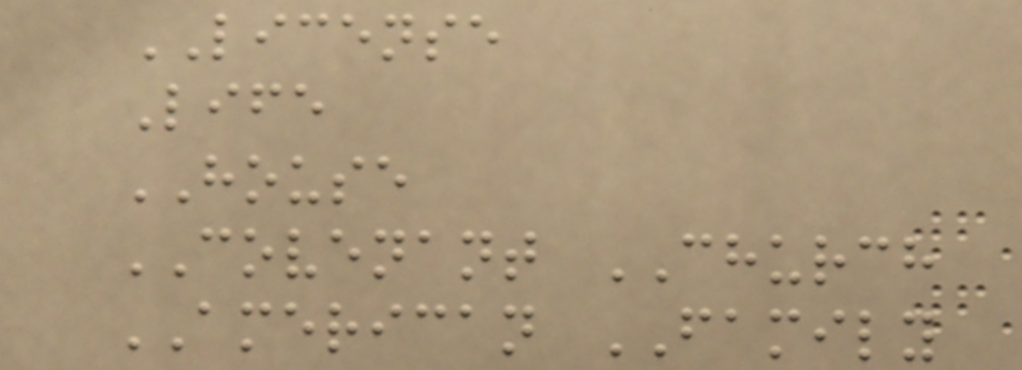LICENSE
Life
HOUSE
COVENANT CHURCH
AMERICAN FAMILY
